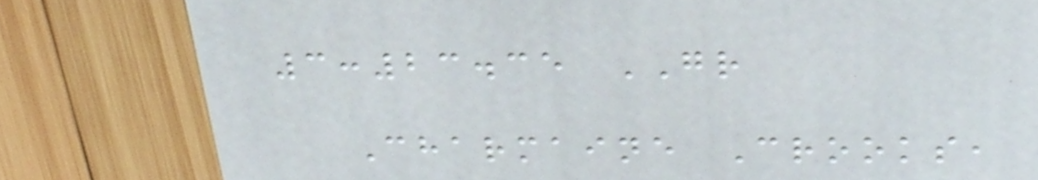3:23.35 GR
Charmaine Crooks,
